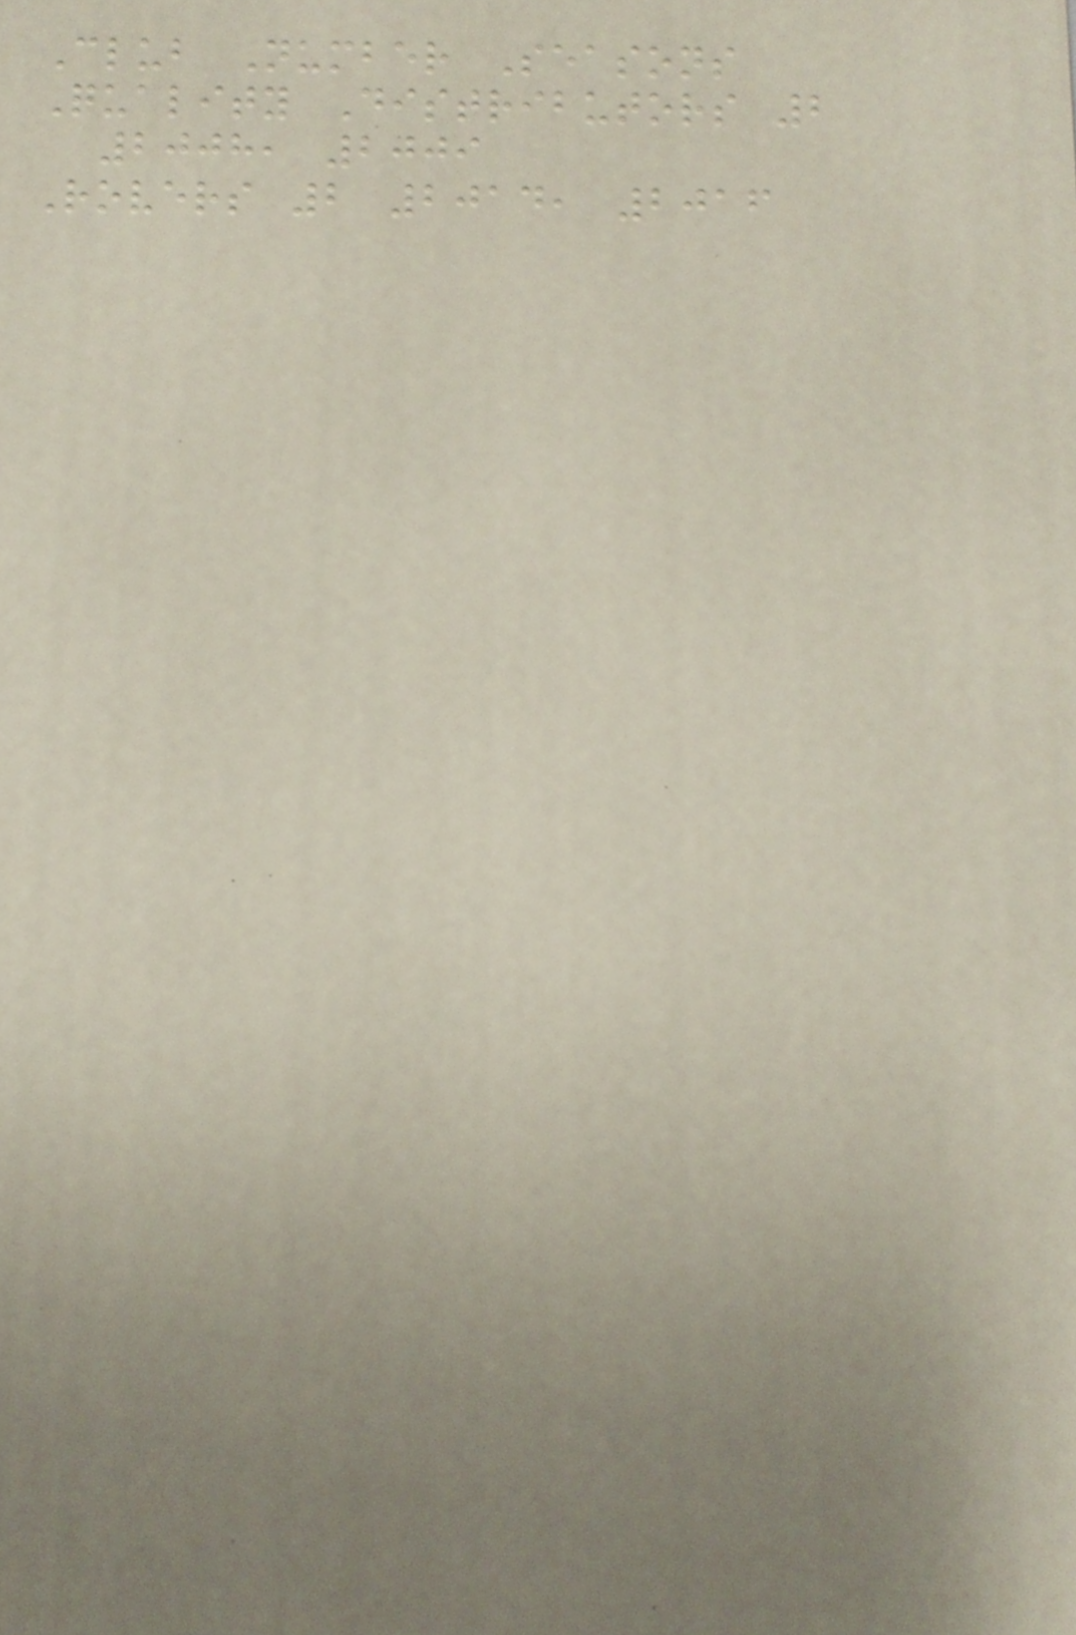Club Number Seasons
Quality Distributors 2
2008, 2009
Rovers 2 2014, 2016
